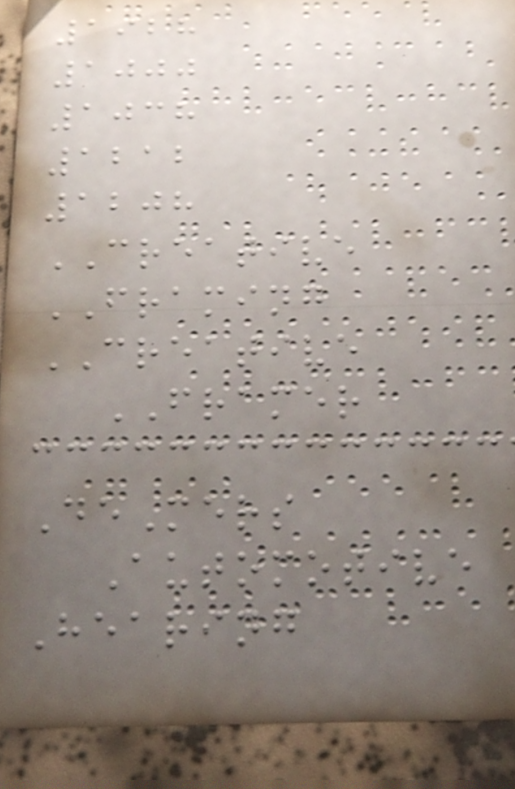1928
1000
1038
1212
1208
CREATIVE
FRAMING
CREATIVE
FRAMER
DeMers
Automotive
Hearing
